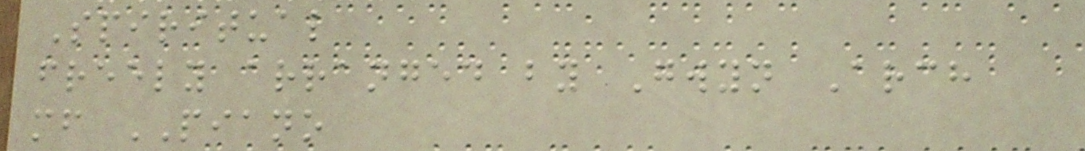Spiritual
freely arranged by Gwyn Arch
mf PIANO
